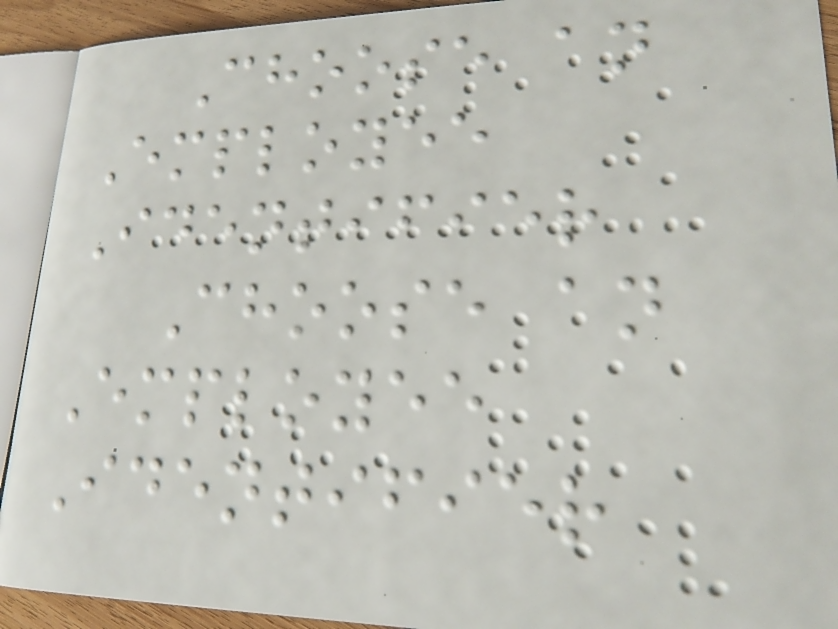Choose an
Employee
Identifier
Choose an
Employee
Identifier
